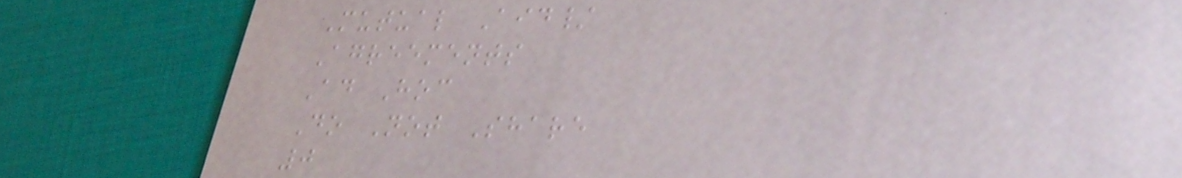Mutual Aid/
Agreements
Ad Hoc
Do Not Share
0
